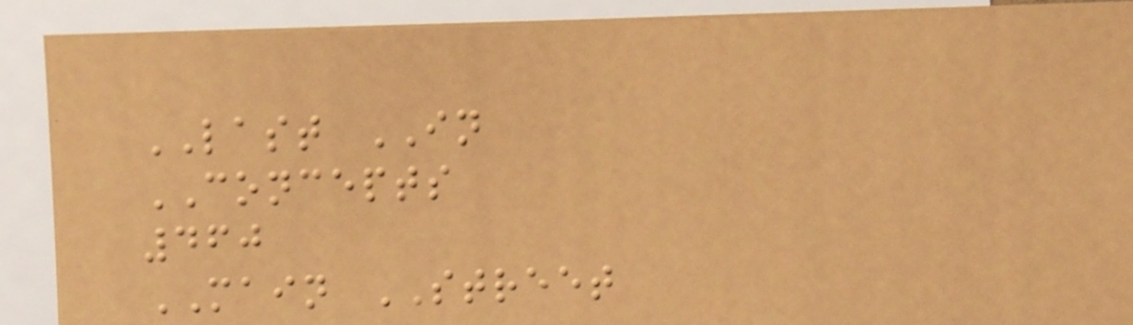LAST IN
CONCEPTS
460
MAIN STREET
